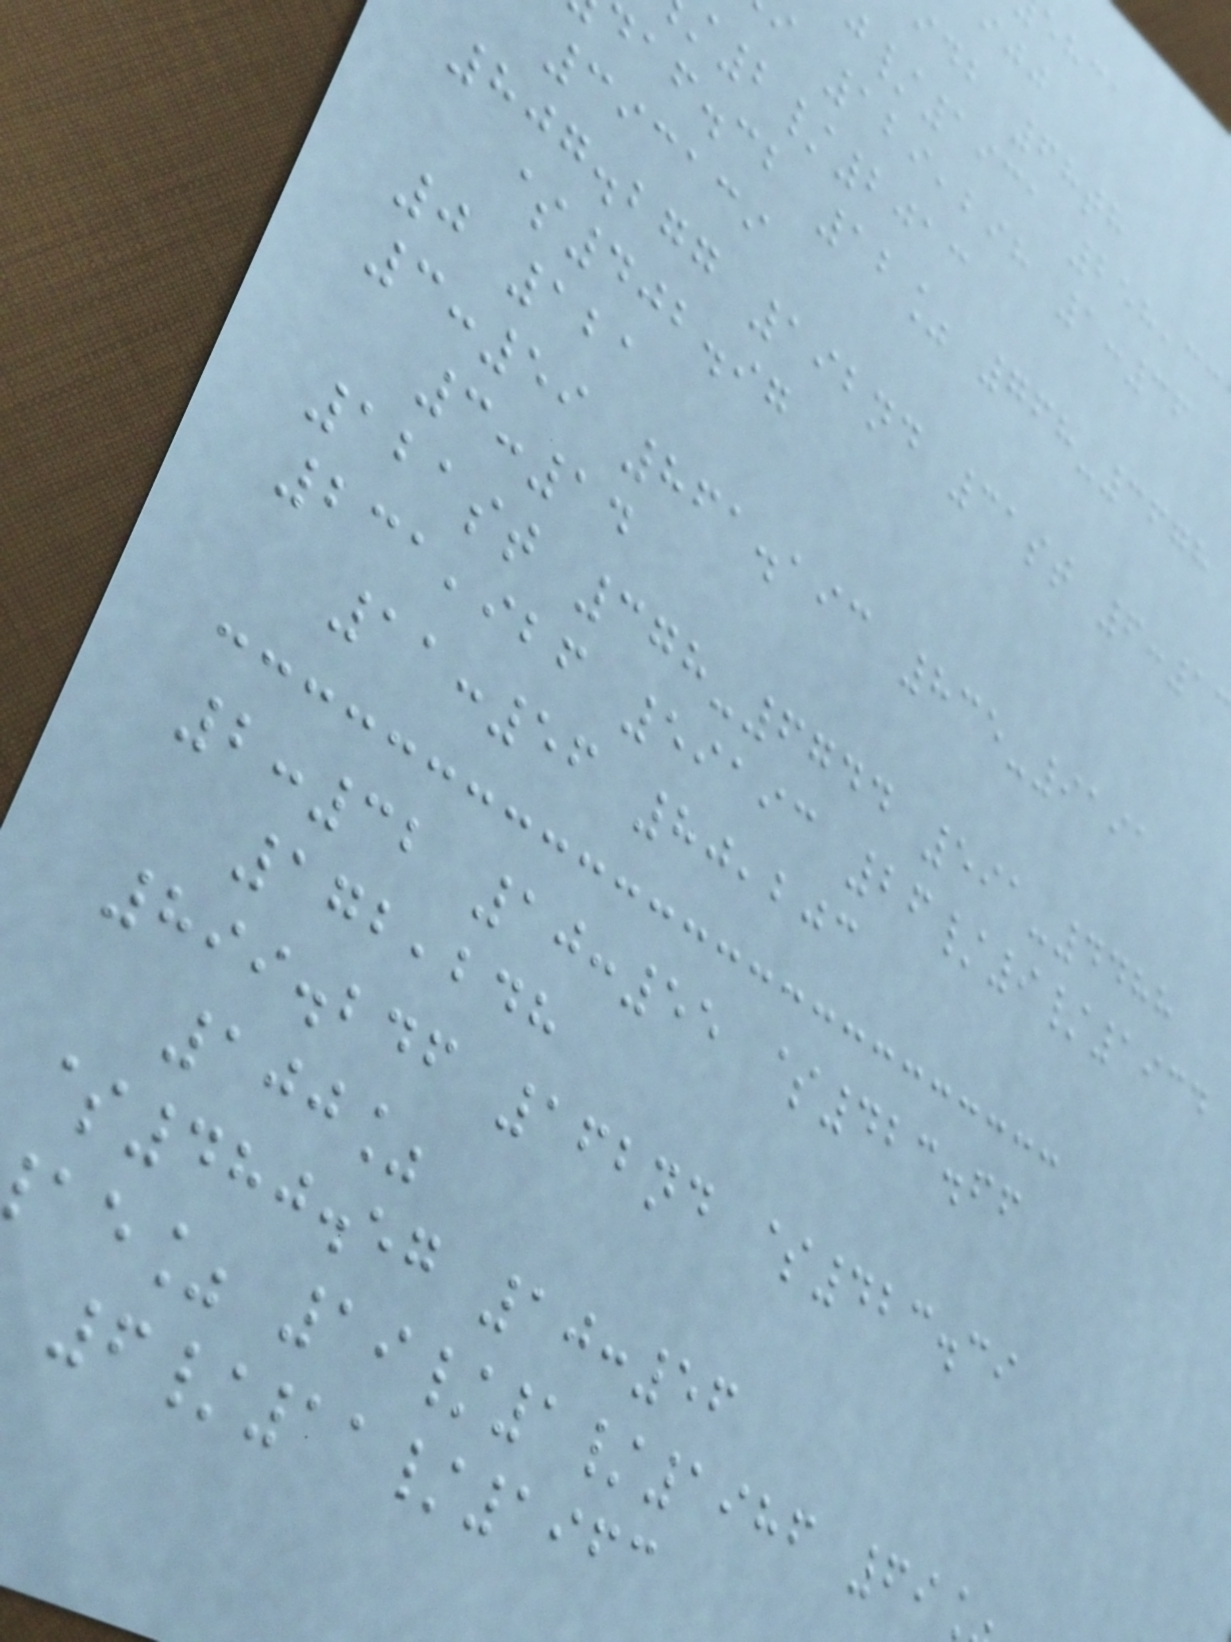idb 68th
/1931 258,33
i 129,298 1:36
2/2013
daf.cb 12% 768-3678
393139
807.277 192nd 31st 6:1
$402.97
0 121
3:59 861.193 835-9191
3:14
121st 378-6744 591-4488
231,926 59193 26/9/1934
11:56 80,203
2:32 10:55 $423.66
172,248
899.246 162nd $423.39
100%
$480.57 10:56
ae% 19/1/1986 69
6/11/1963
